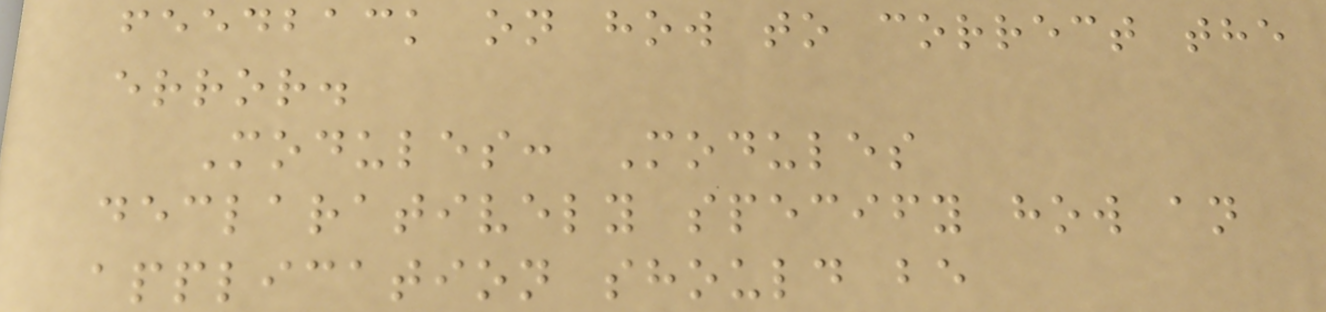feedback on how to correct the
error.
Modules: Modules
declaratively specify how an
application should be
